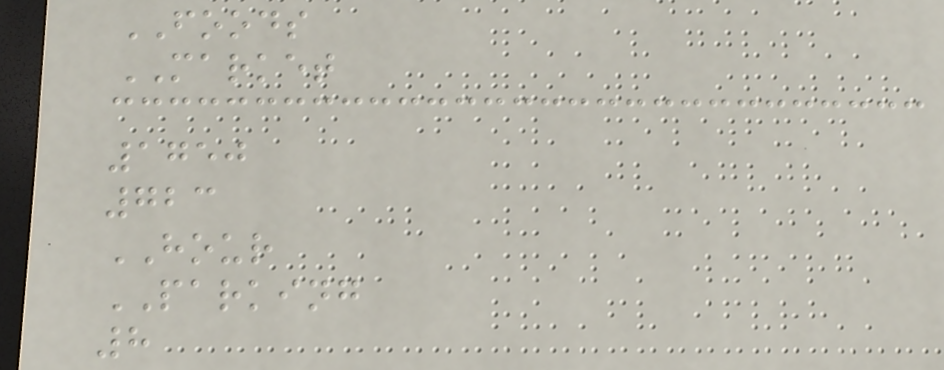FOODS
MARKET
1750
723
HOUR
PARKING
8
